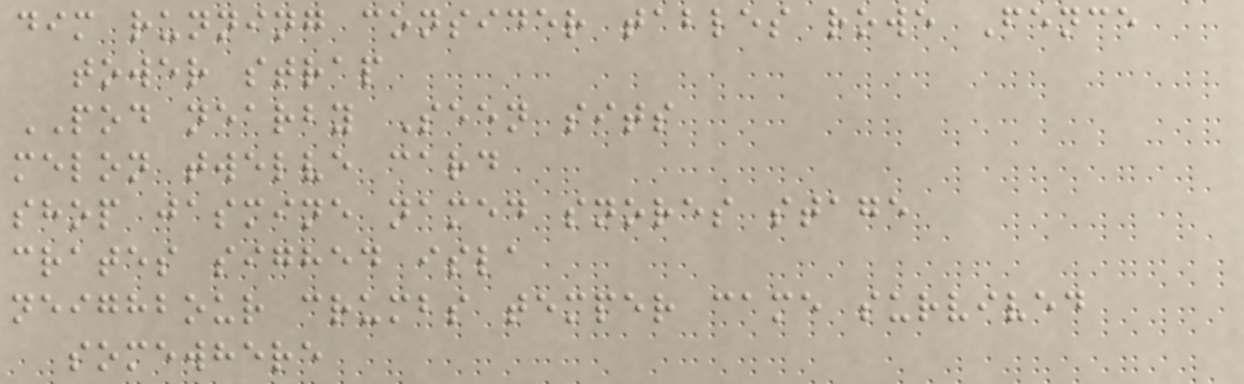dim running consider tables rowe Fence
tower strap
POD nearby Seen sits
melon twelve card
shop jasmine named snores stage
crates sighed isla
neighbour crumbs temper came survived
somewhere
